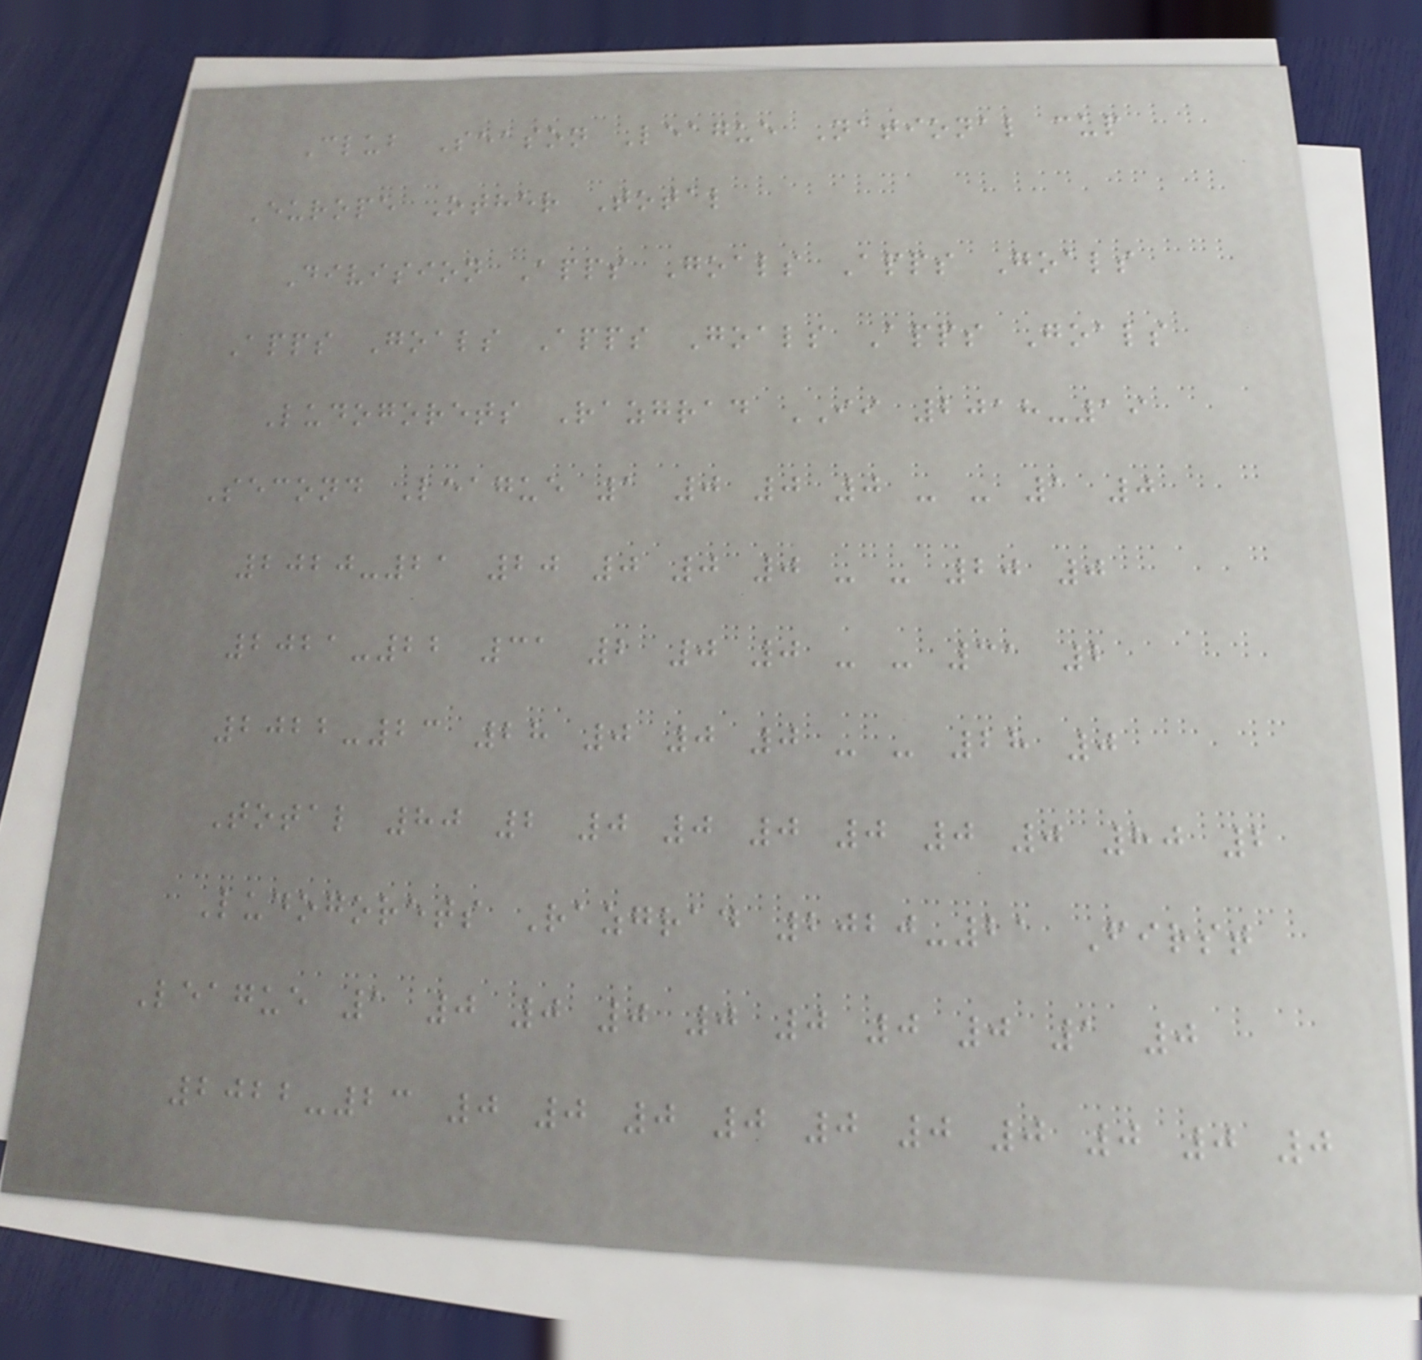Club Season League National cup
Europe Other Total
Division Apps Goals Apps Goals
Apps Goals Apps Goals Apps Goals
Ludogorets Razgrad II 2018-19
Second League 1 0 0 0 - - 1 0
2020-21 20 0 0 0 - - 20 0
2021-22 31 2 0 0 - - 31 2
2022-23 28 0 0 0 - - 28 0
Total 80 2 0 0 0 0 0 0 80 2
Ludogorets Razgrad 2020-21 First
League 1 0 0 0 0 0 0 0 1 0
2022-23 0 0 0 0 0 0 0 0 0 0
